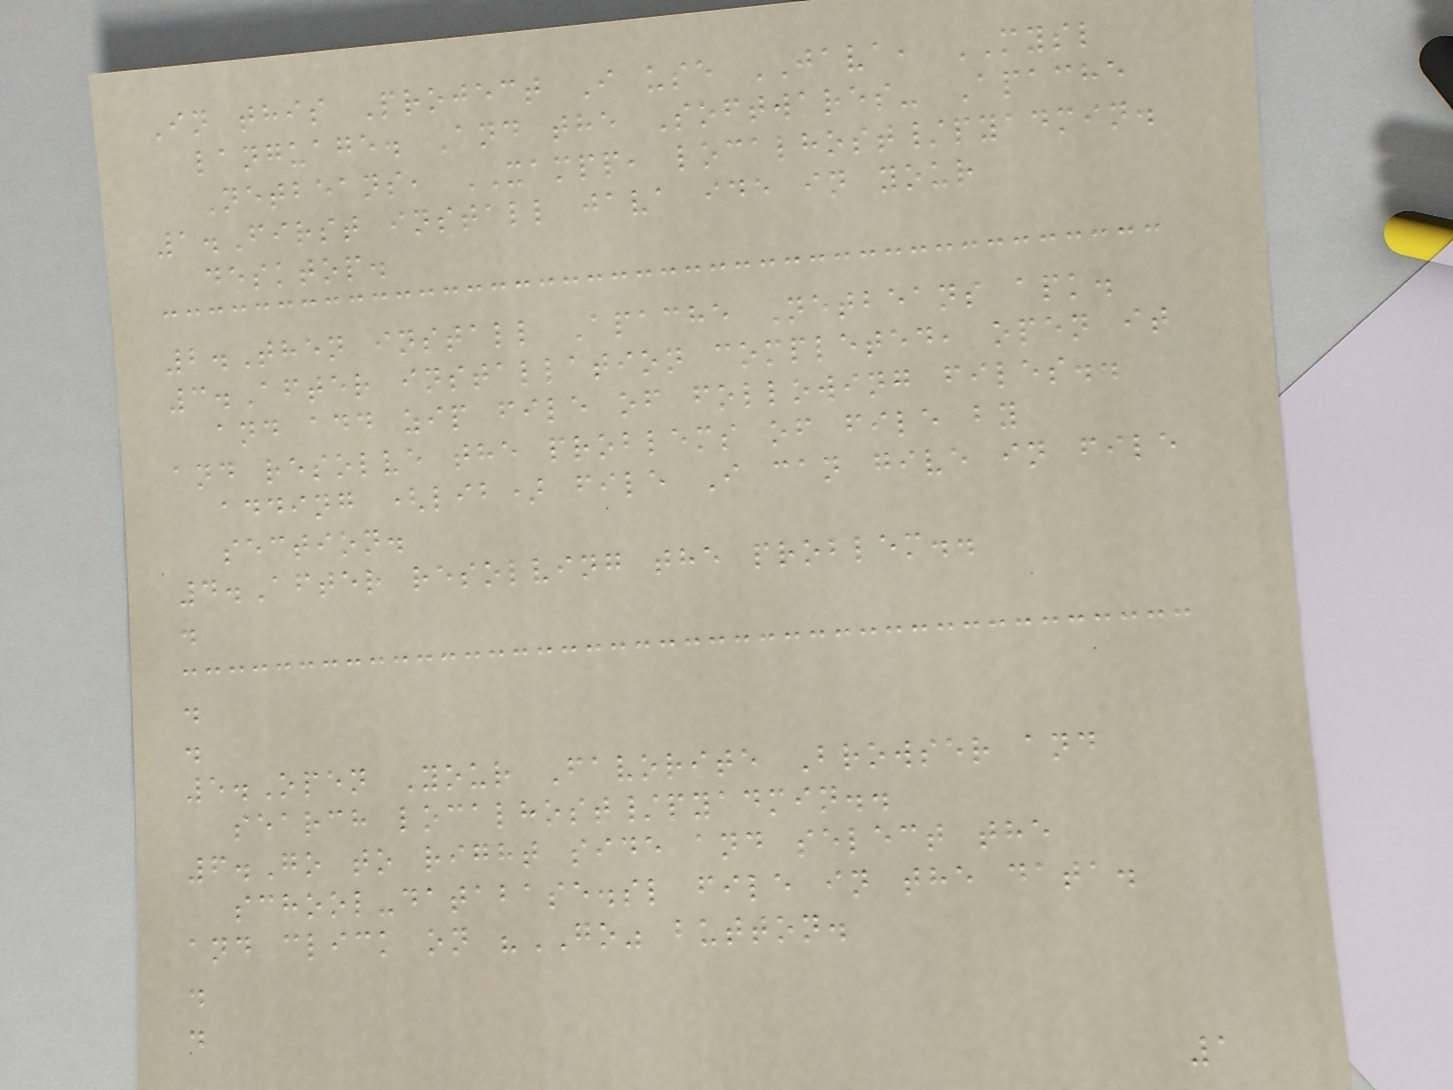In this Project I use JAVA, MYSL
language. And the Softwares- Apache
Netbeans, XAMPP, localhost/pyadmin.
1.First install java ide in your
desktop.
2.Then install Apache Netbeans apk.
3.After installation completed, open it
and add zip file of following files..
and resolve the problems of file by
adding (lib) file I can give in file
section.
4.After resolving the problem..
.
.
.
5.Open Your Favorite Browser and
search localhost/pyadmin..
6.Go to right side and select the
school-database.sl file in the data.
and click on "GO" button.
.
.
1
